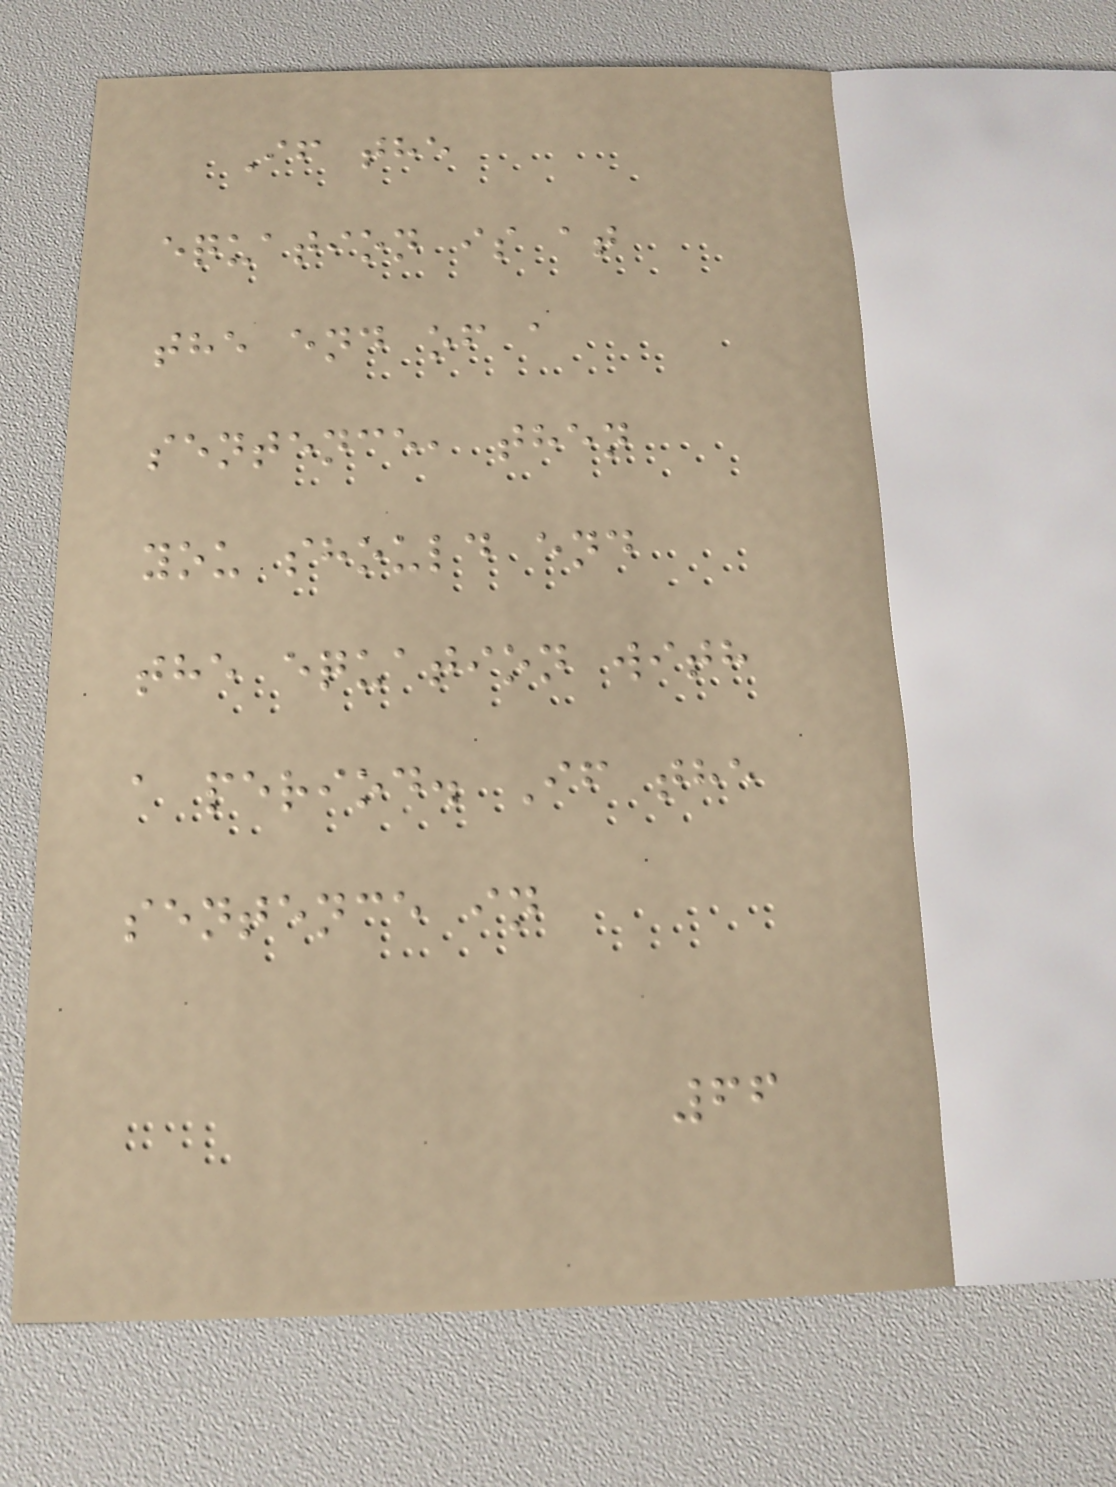If the
equation is at
the end of a
sentence, then
you should end
the equation with
a period. If the
sentence in
66
